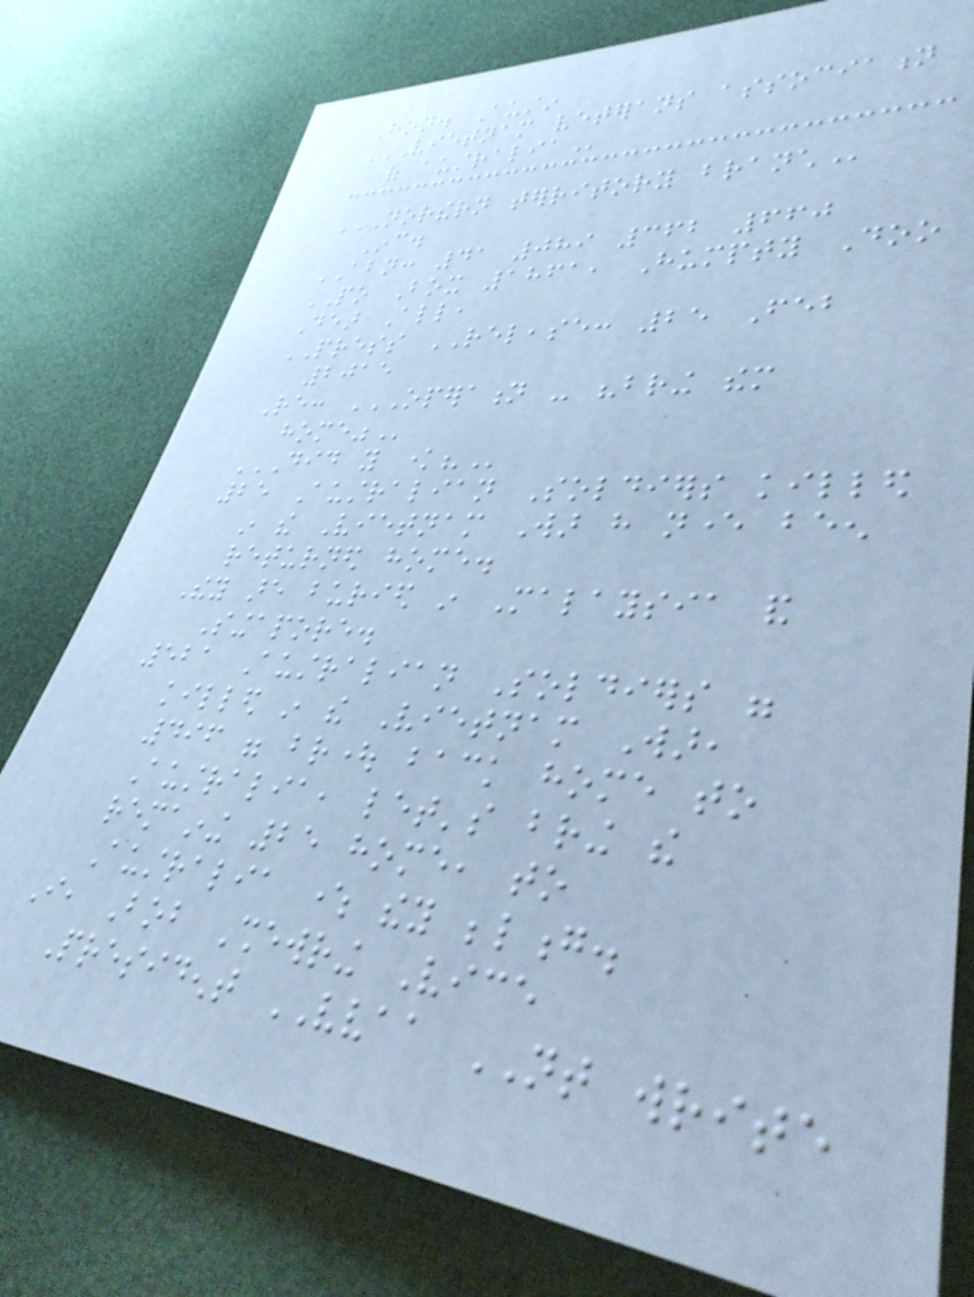Hon. Austin
VIETNAM VETERANS ASSOCIATION
OF AUSTRALIA
NORTHERN TERRITORY BRANCH
Inc.
ABN: 41 089 362 660
PO Box 1861, Humpty Doo
Dear All,
PRESS RELEASE: 25 Feb
2015
Re: OPERATION - "BRING THEM
HOME"
DID YOU KNOW?
25 Australian Soldiers killed
in the Vietnam War have never been
returned home.
They are buried in Malaysia and
Singapore.
521 Australian Soldiers were
killed in the Vietnam War,
496 were brought back home to
Australia, let's bring the
remaining 25 home, to
Australia where they belong.
I, Bob Shewring Vice
President VVAA NT write
